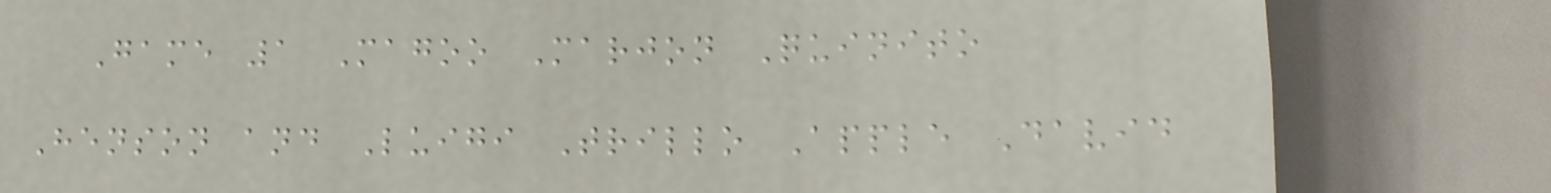Game 1 Magoo Marjon Quinito
Henson and Luigi Trillo Apple David
